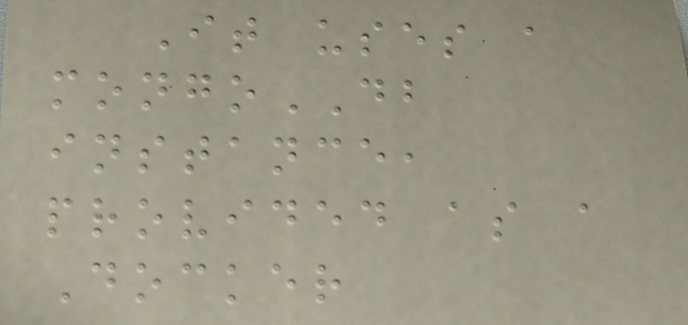It uses a
mongoDB
instance,
provided as a
Docker
